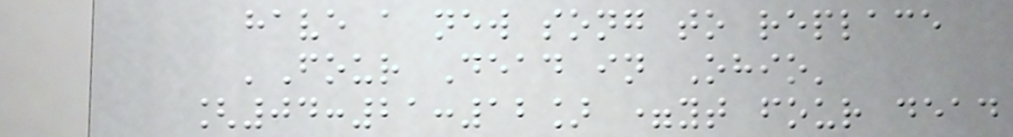have a new song to replace
'Four Dead in Ohio'
[04:21:12] =yt four dead
